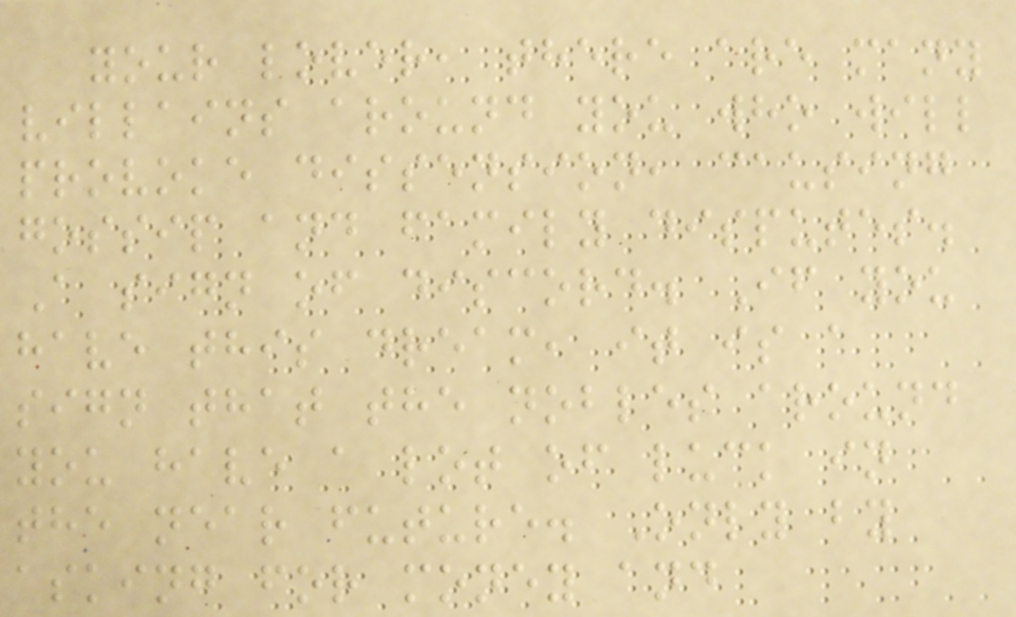your lover, there are many
villains around you who will
provoke dissension, causing
gossip and family disputes.
A sign of discord. If you
have this dream, it is a
sign that the nobles around
you have a lot of luck in
the near future. Only by
asking for money and
